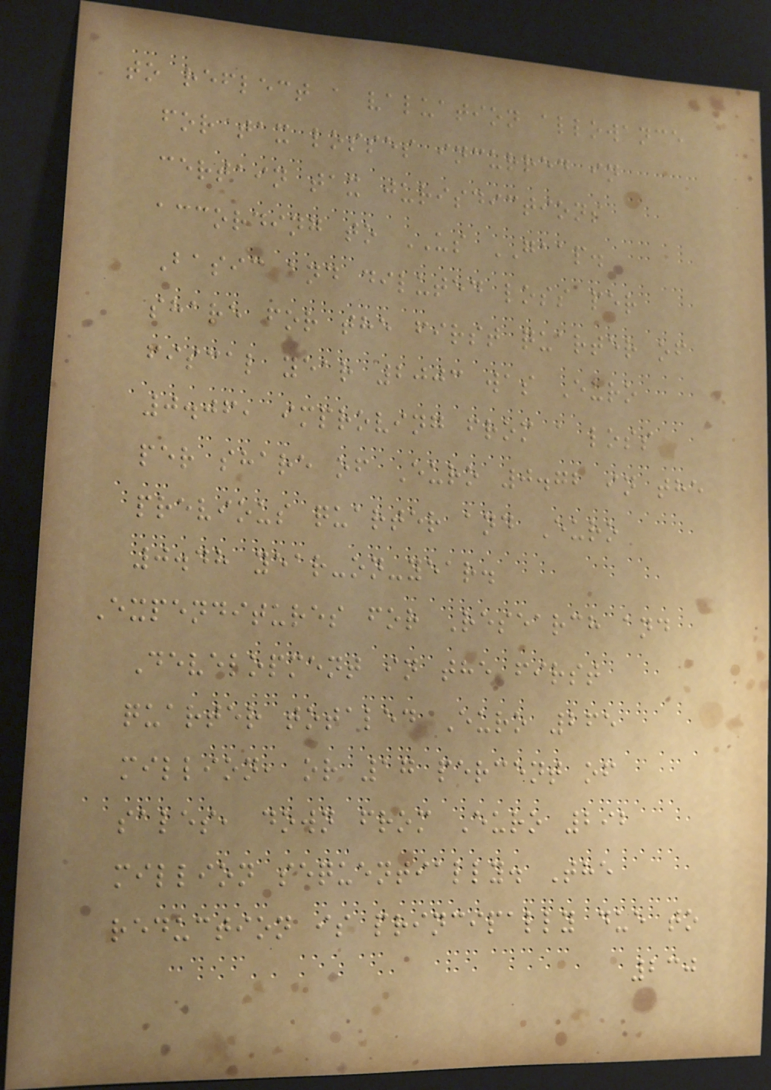to reflect a valuation allowance
for tax losses incurred in
certain tax jurisdictions
according to US GAAP.
Basic and diluted loss per
share for the first quarter of
fiscal year 2003 was Euro
0.06, improving from a loss
per share of Euro 0.72 in the
previous quarter and Euro
0.48 year-on-year.
Expenditures for Research and
Development in the first
quarter totaled Euro 265
million, or 17 percent of
sales, down from Euro 292
million sequentially. The
reduction is principally due to
230
